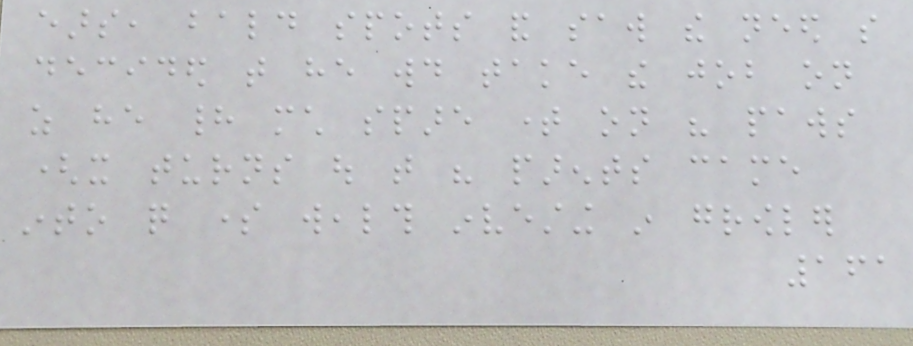ears, bald spots and saw the need so
decided that he would take the job on
as he had much spare time on his paws
(it turns out that his parents came
into quite some wealth investing in growler
161
